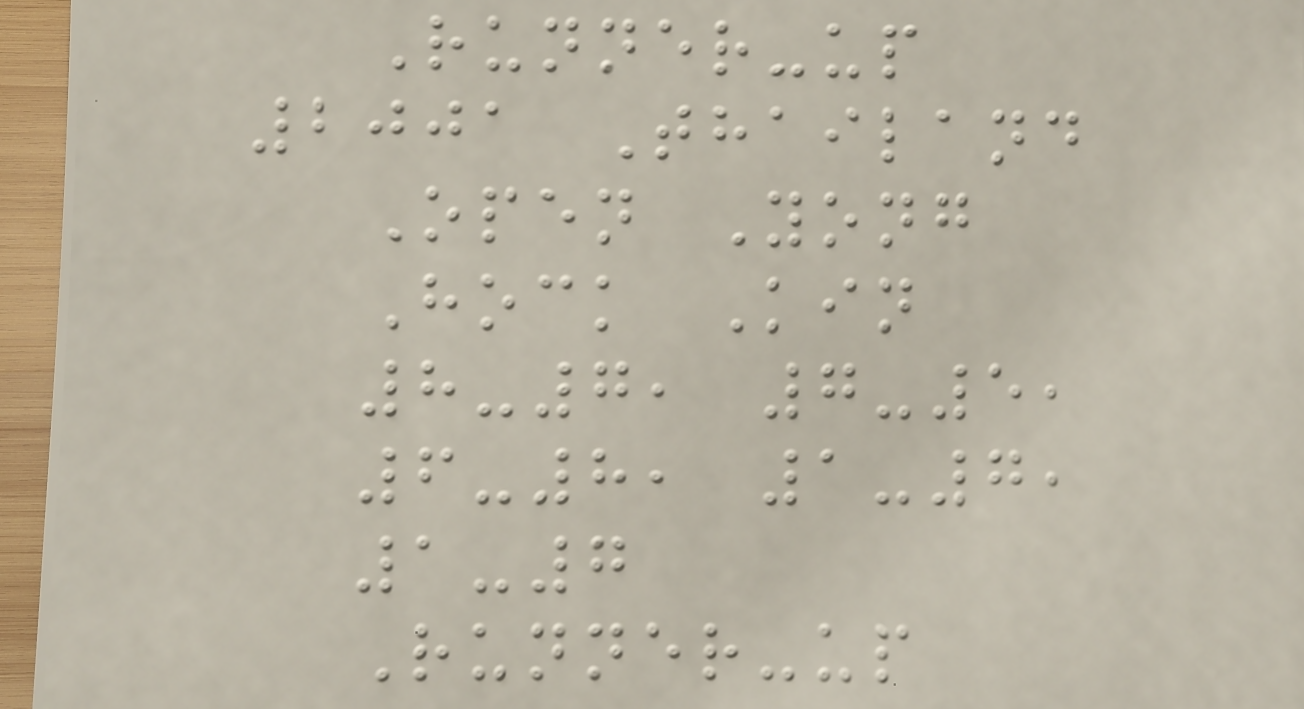Runner-up
2001 Thailand
Open Yong
Hock Kin
8-7, 7-5,
6-8, 1-7,
1-7
Runner-up
